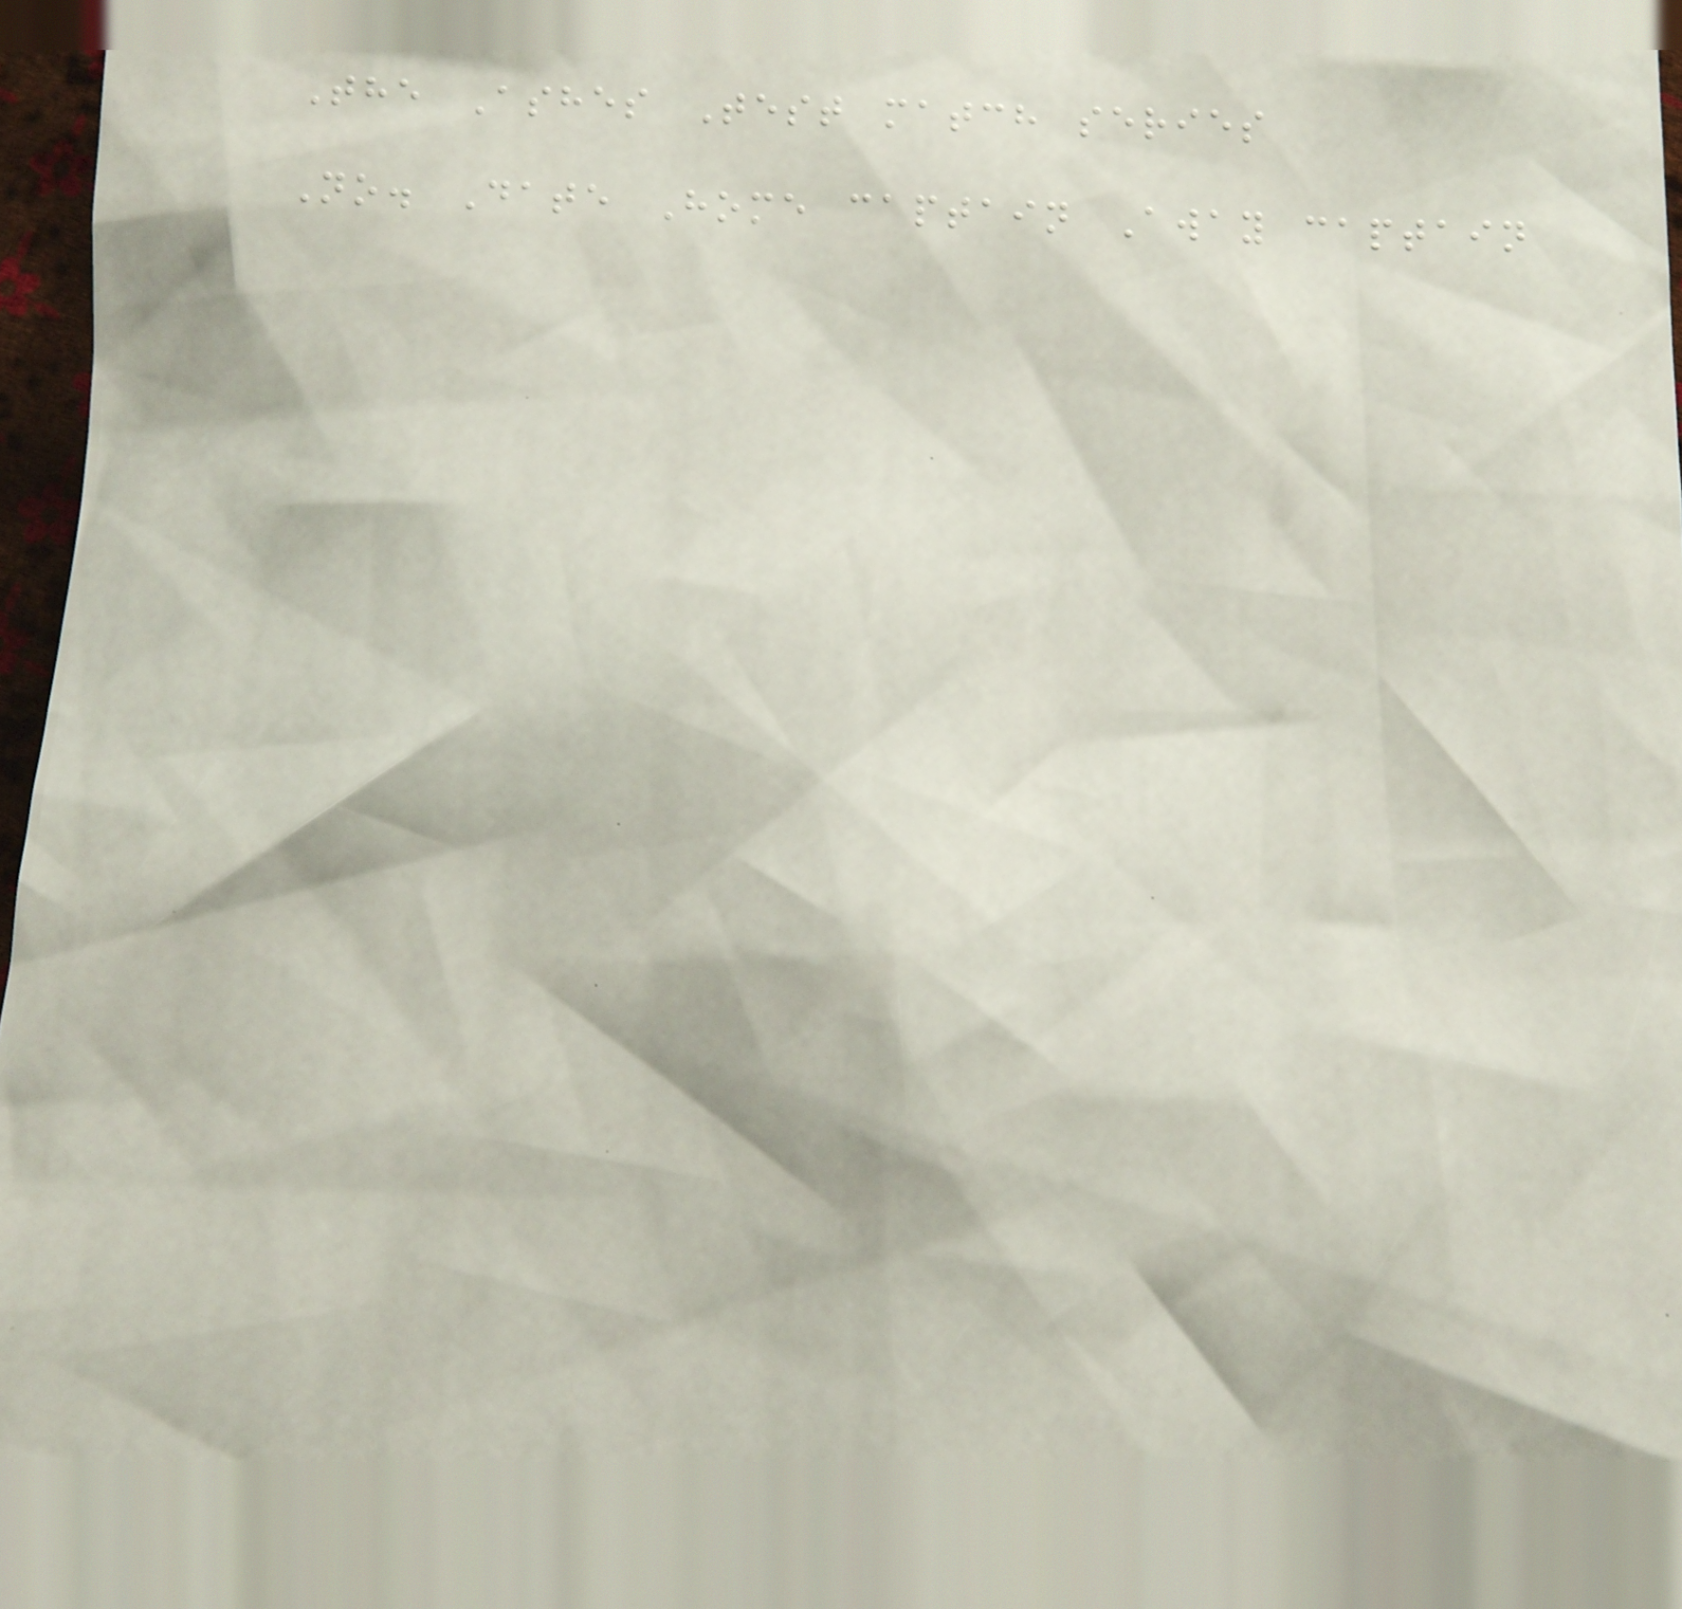The Ashes Test match series
No. Date Home captain Away captain
